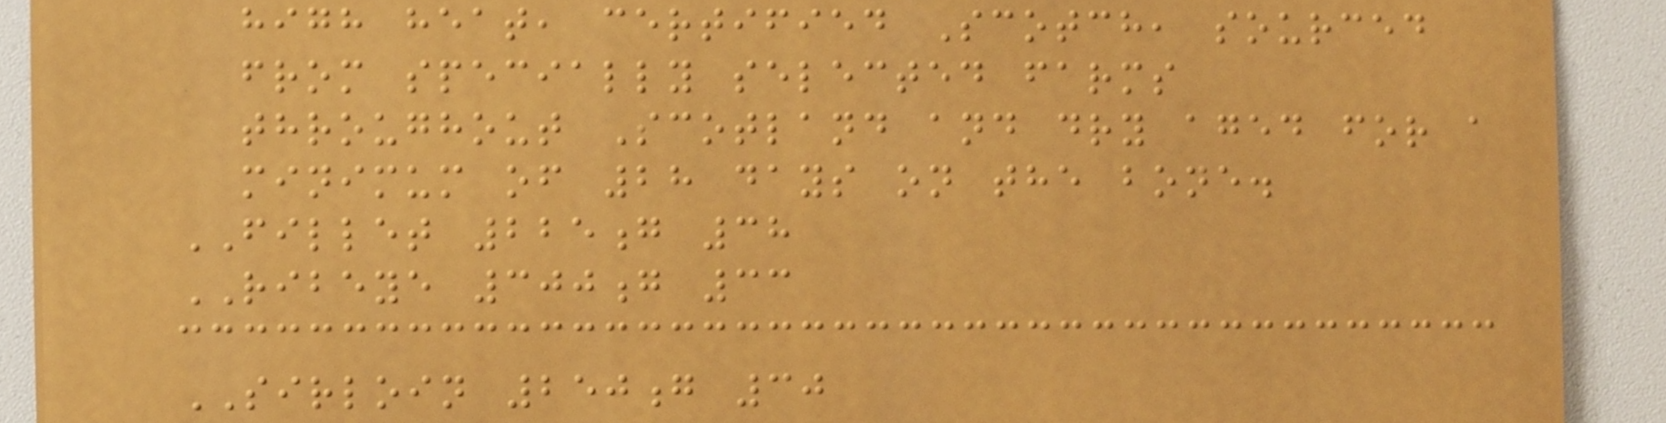high heat, certified Scotch, sourced
from specially selected farms
throughout Scotland and dry aged for a
minimum of 28 days on the bone.
FILLET 225g 38
RIBEYE 300g 33
SIRLOIN 250g 30
